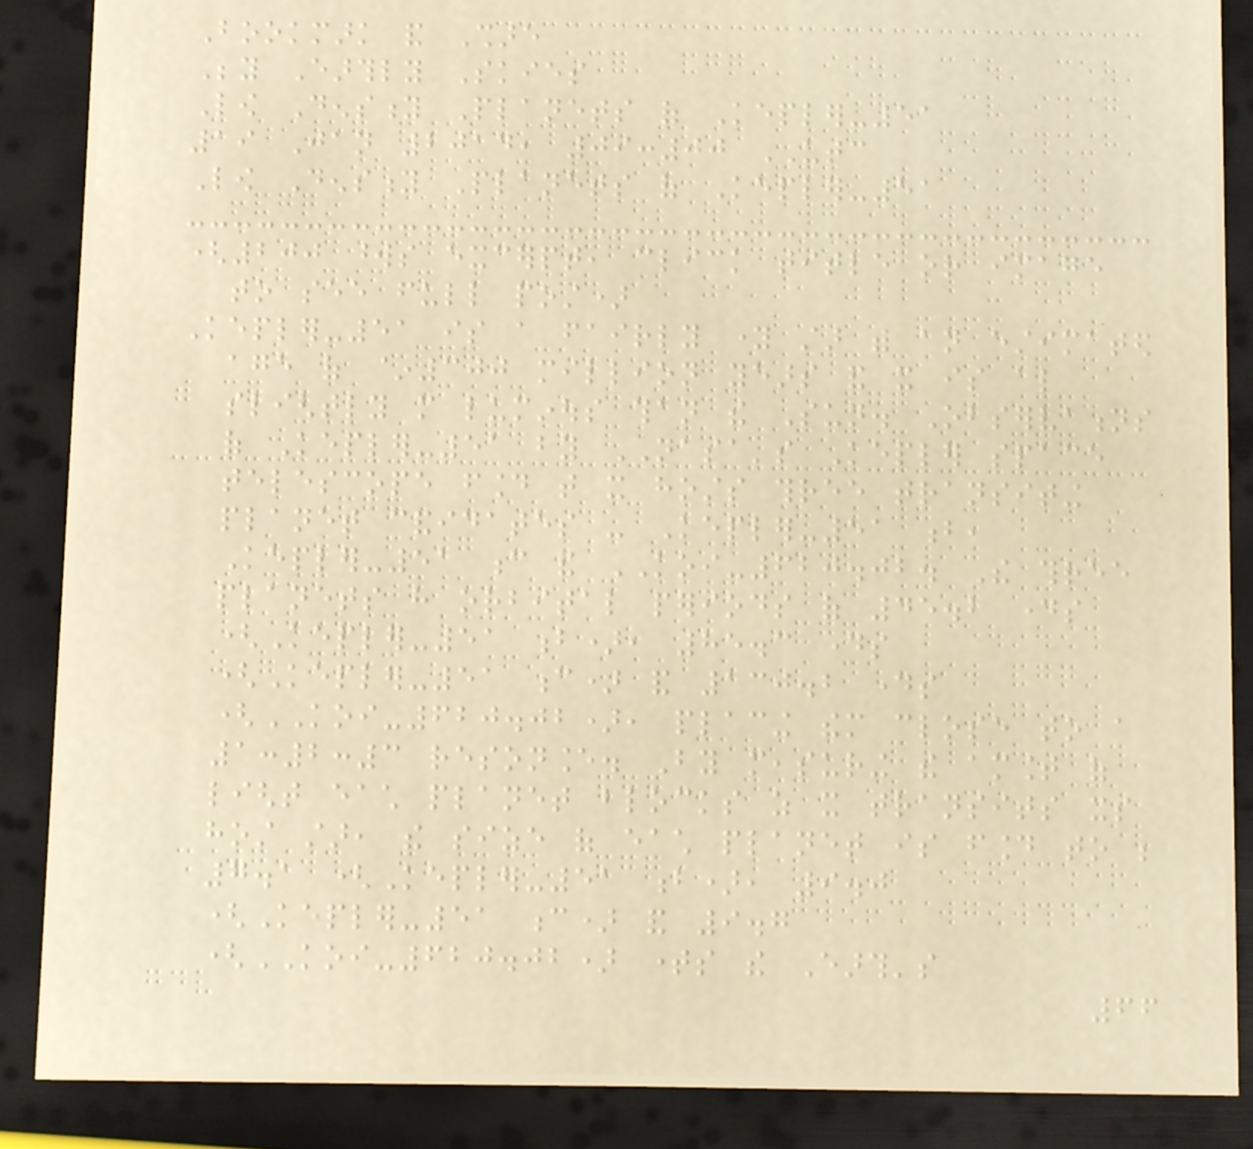Bookmark and Share
Beyond Earthly Skies
Low Density Planets of Kepler-51
19 Jan 2014, 09:00 UTC
Low Density Planets of Kepler-51
(200 words excerpt, click title or image
to see full post)
Kepler-51 is a fairly young star with an estimated
age of ~300 million years and it is also
slightly more luminous than the Sun. Observations
of Kepler-51 by NASA's Kepler space
telescope found that it hosts three transiting
planet candidates - Kepler-51 b,
Kepler-51 c and KOI-620.02. The three
planets have orbital periods of 45.2 days
(Kepler-51 b), 85.3 days
(Kepler-51 c) and 130.2 days
(KOI-620.02), placing them close to a
1:2:3 resonance. By measuring the amount of
light each planet blocks as it transits its
host star, the size of each planet is found to be
7.1 (Kepler-51 b), 9.0
(Kepler-51 c) and 9.7
(KOI-620.02) times the Earth's
66
